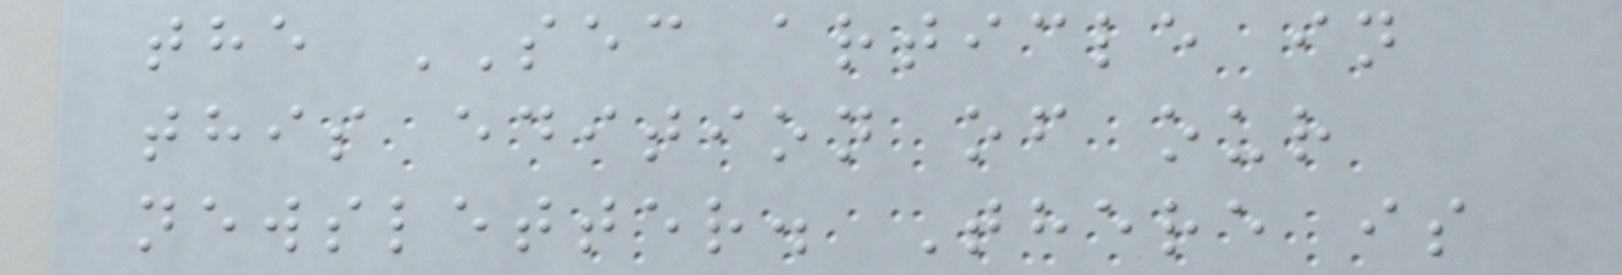the SEC article in
this edition of our
newsletter. There is
